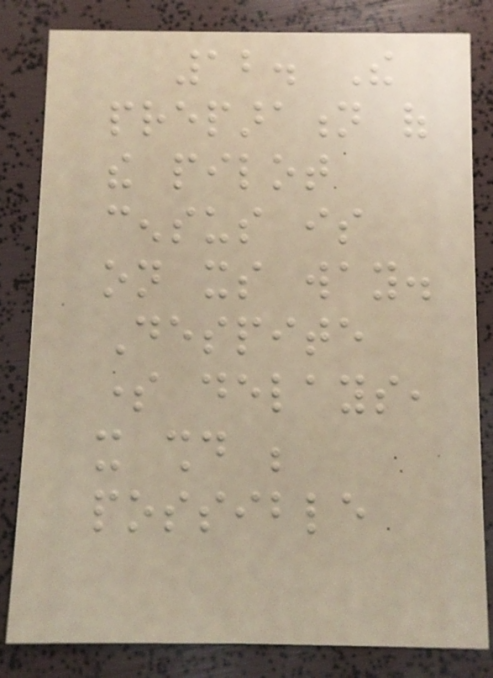12. The
preparation of
the pilot
census is
on its way.
Despite
some delays,
it should be
possible
